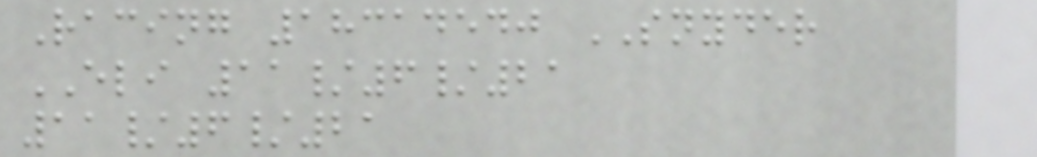Racing 18314540 SNYDER
ELI 11/6/21
11/6/21
